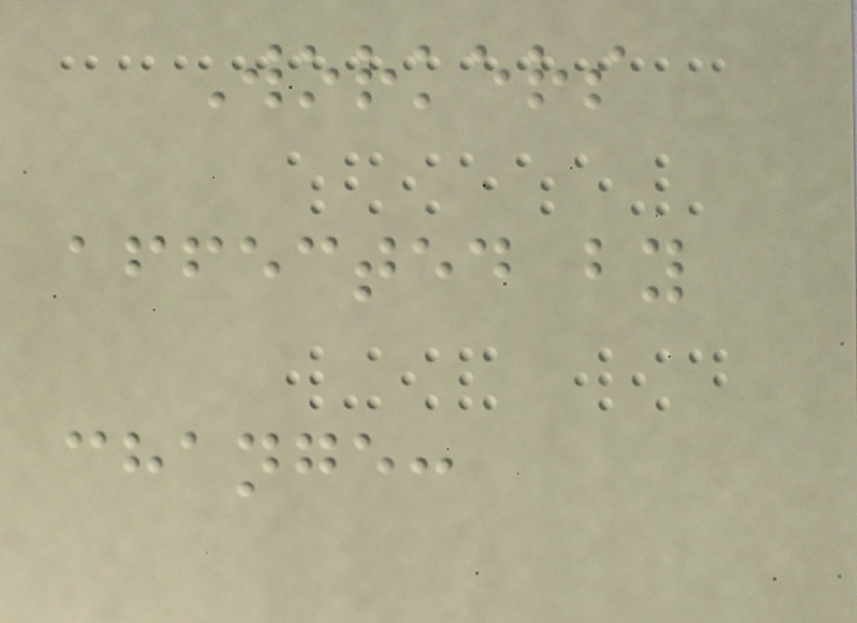Workers
affected by
change:
